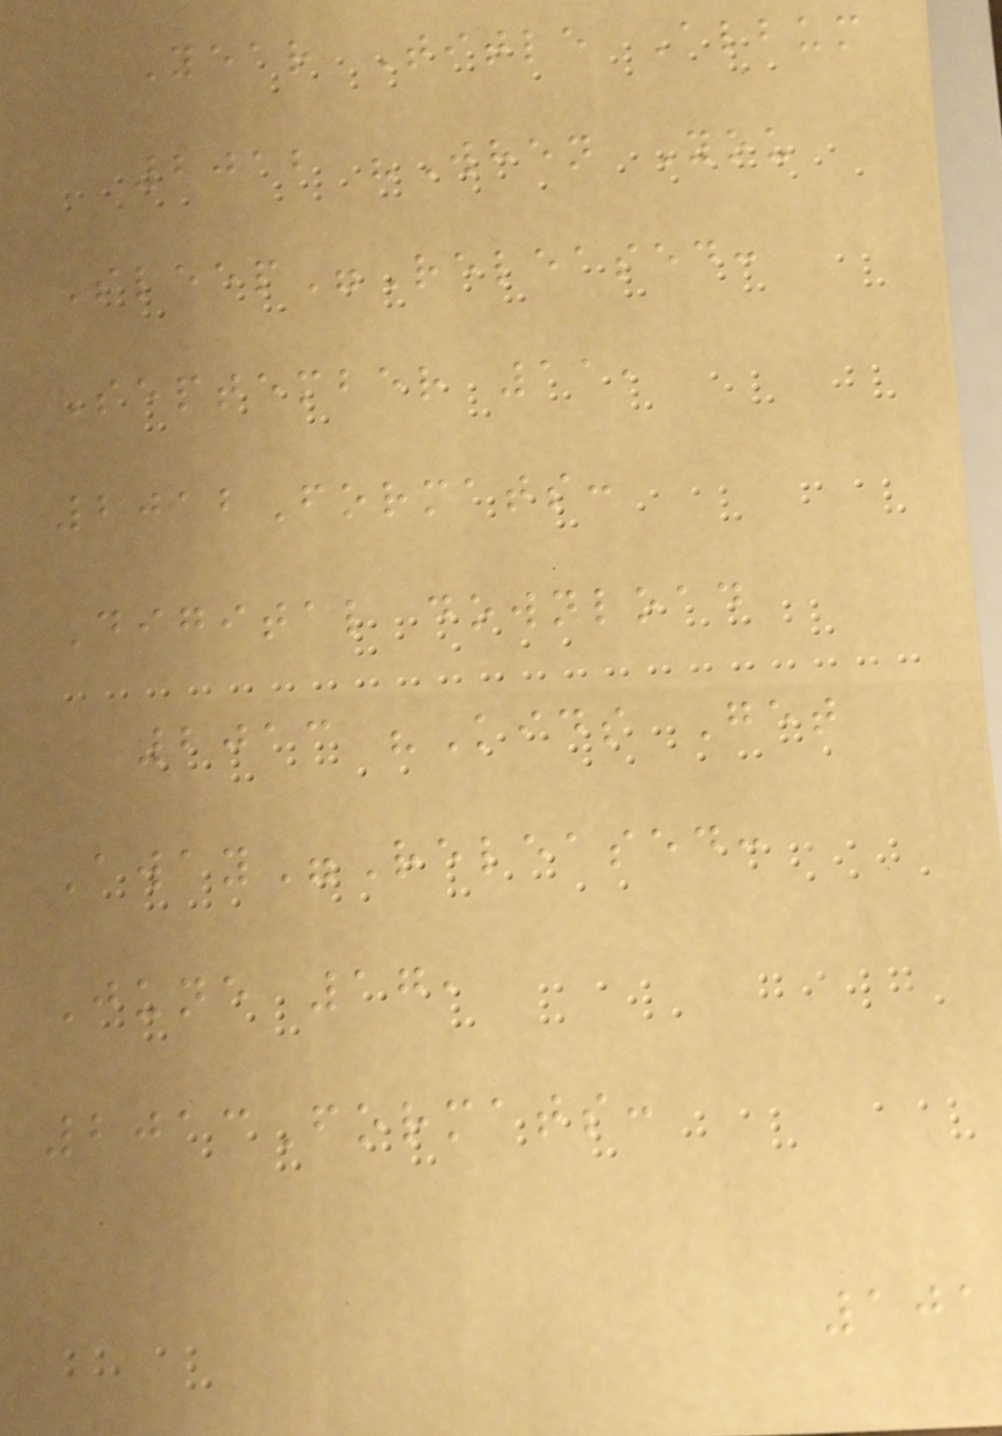Year Title Album
2012 "When You
Sleep"Released:
September 11,
2012Formats:
Digital download
2013 "Kids Get
Away"Released:
June 17,
2013Formats:
101
